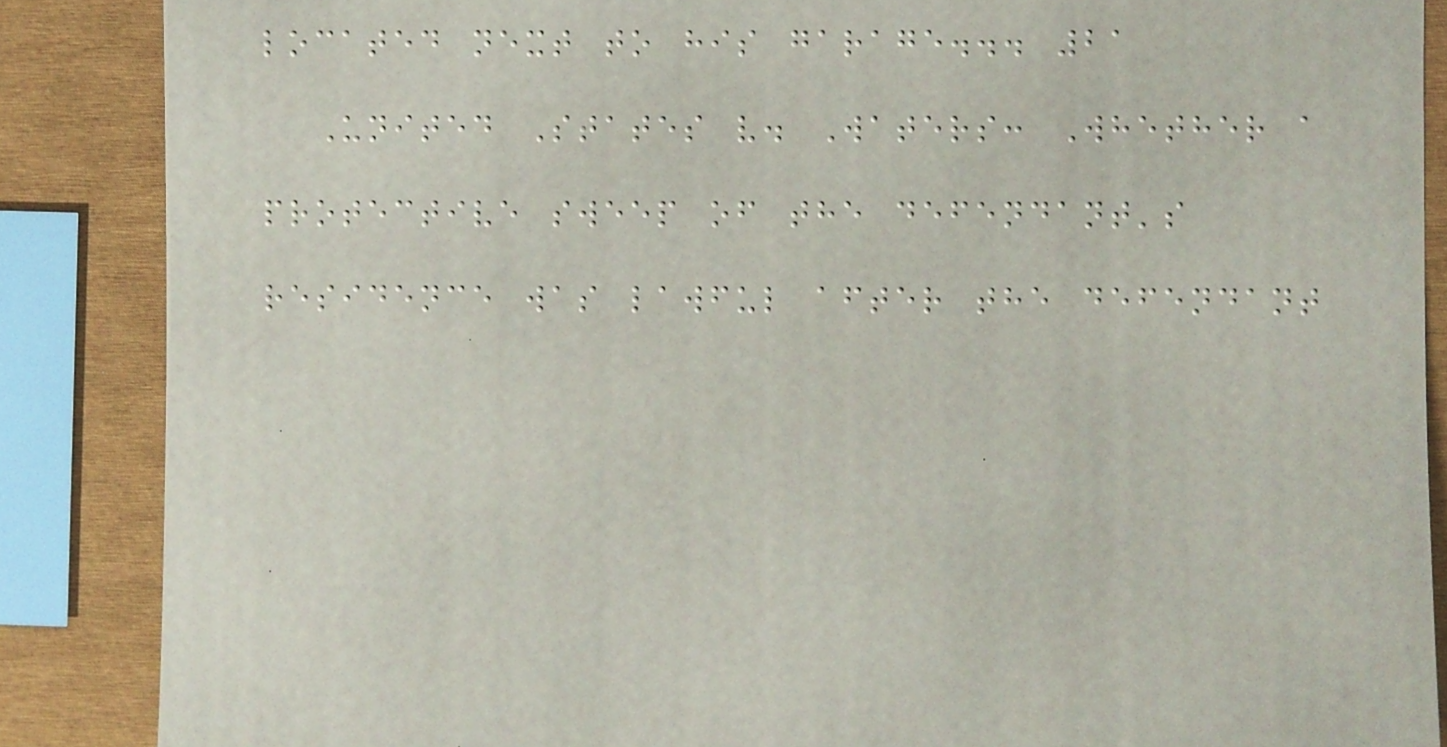located next to his garage... 21
United States v. Waters: Whether a
protective sweep of the defendant's
residence was lawful after the defendant
